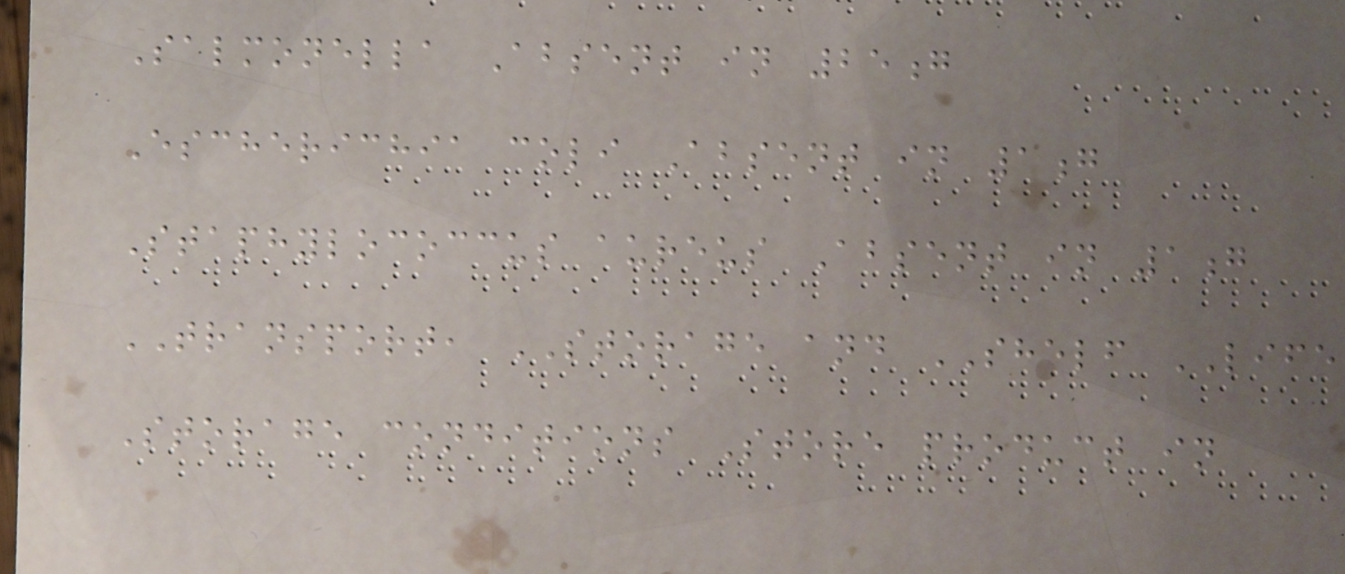Salmonella Absent in 25g
Escherichia coli Absent in 1g
Staphylococcus aureus Absent in 1g
TRANSPORT, STORAGE and SHELF LIFE
Storage conditions Store product in
